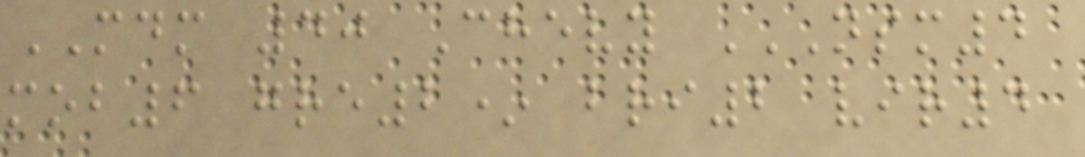MDM 40 Chevy NSM4
MOB6 GRE2* BRI2 VIR4
